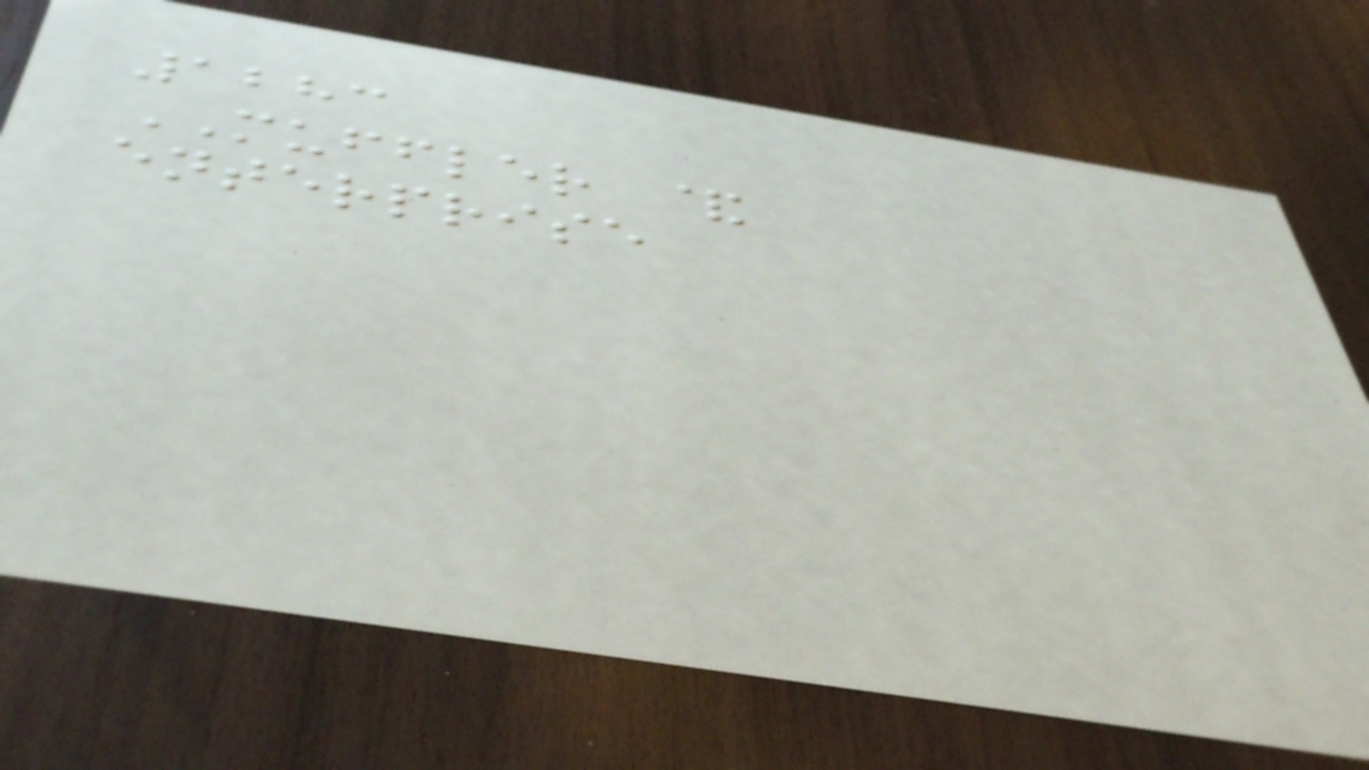1283
MUFFLER &
enterprise
